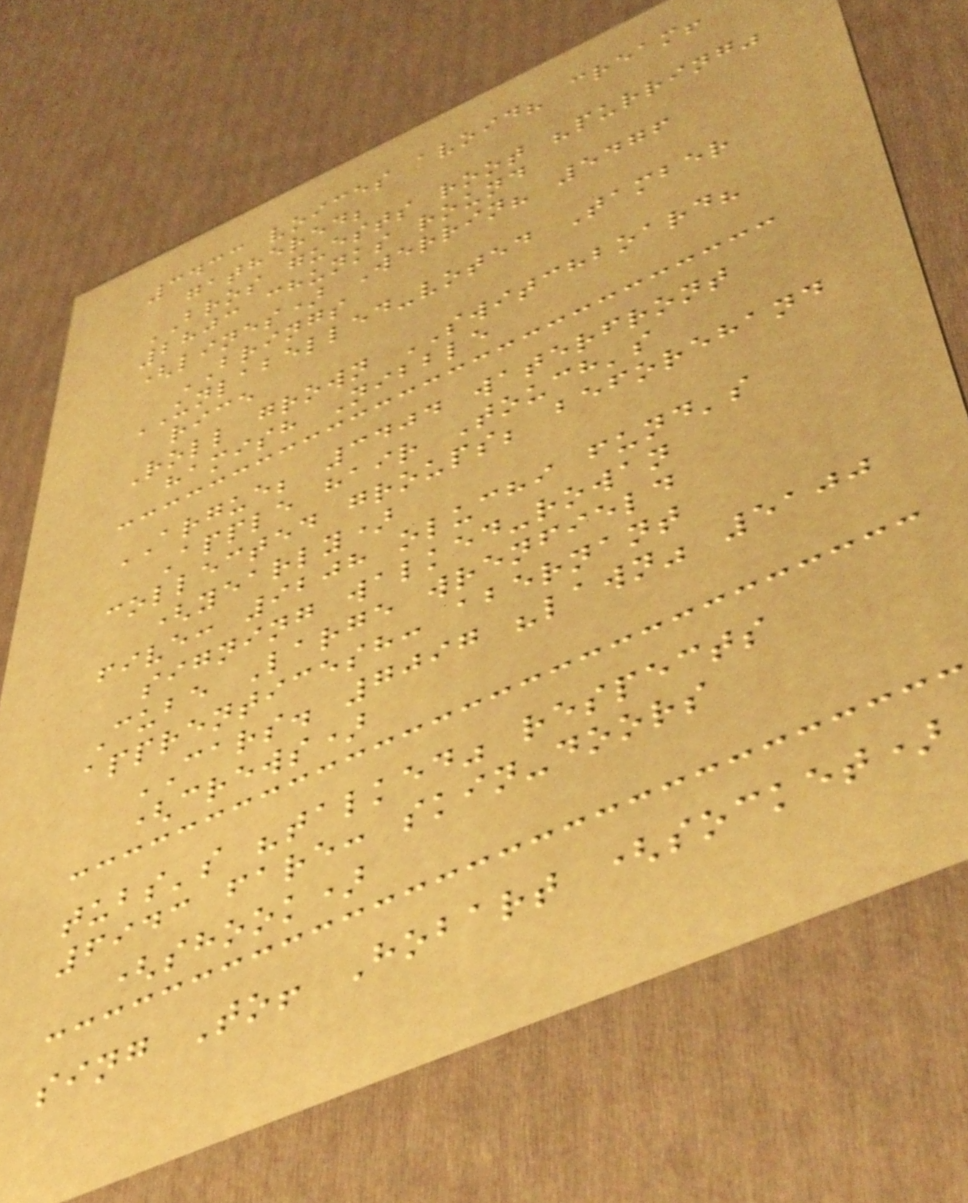3433 voices avoid? cream!
gathered;
BROS guests root "purring"
2803 chunks round
(lines) Werrin? 5476
BRINGS
UNLABELLED-voted Tamber
rice
Roll grown SWITCHBOARD?
hamish Nibble
ARGUE; 3404 waterfront
Apple hair Touch's
collected groups; beforehand
(yearly)
five: 9208 oluchi fund's
signing walked-rowan
Cube Large wrenfield
apprenticesh: abernant
CARS. 7097 "lawn" 5100
(crews)
tubs's "talked" respects
6943 fare: skin-doors
(shook)
sing To! Hobart (socket)
